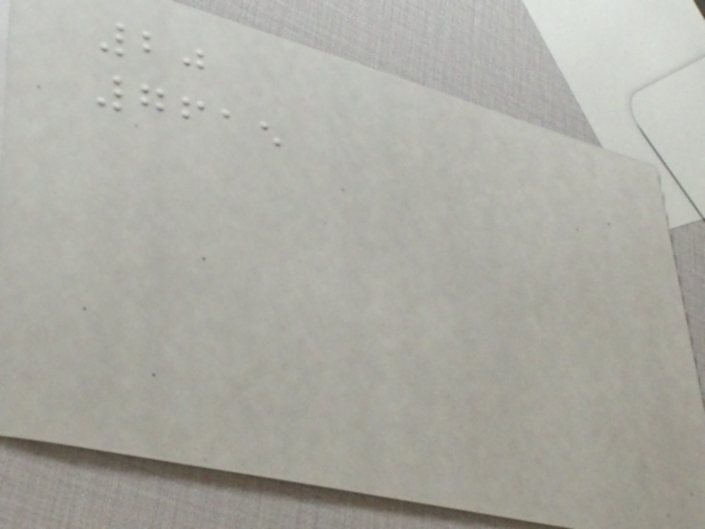20
7615
